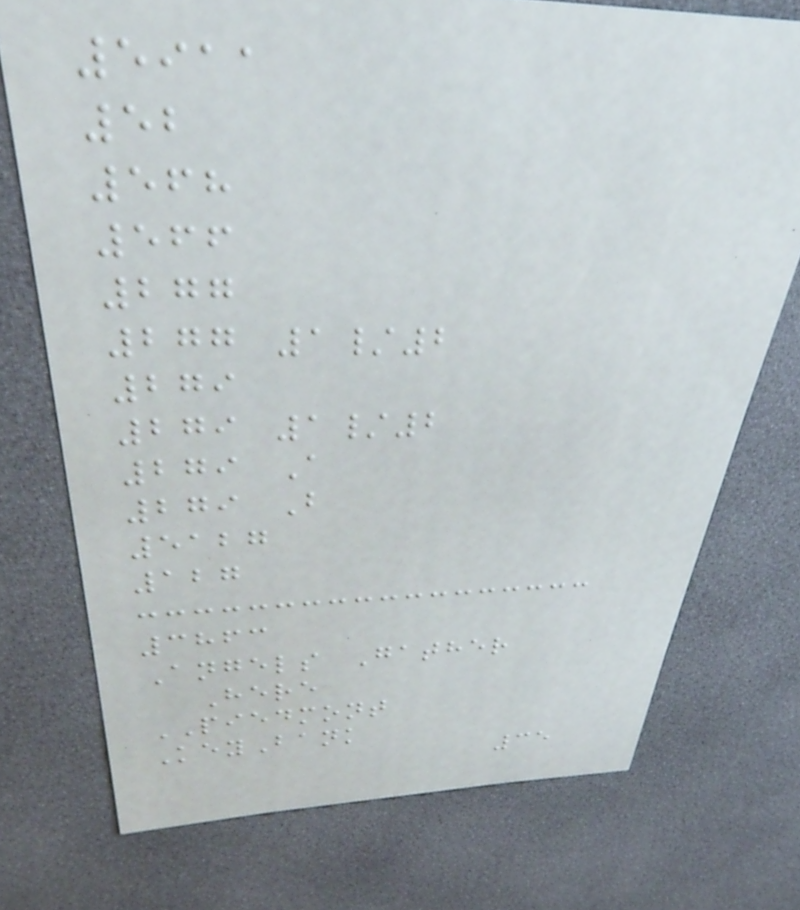5911
52
568
566
277
277 1/2
279
279 1/2
279 A
279 B
5127
127
3863
Angels Gather
Here
PIEDMONT
KeyBank
35
